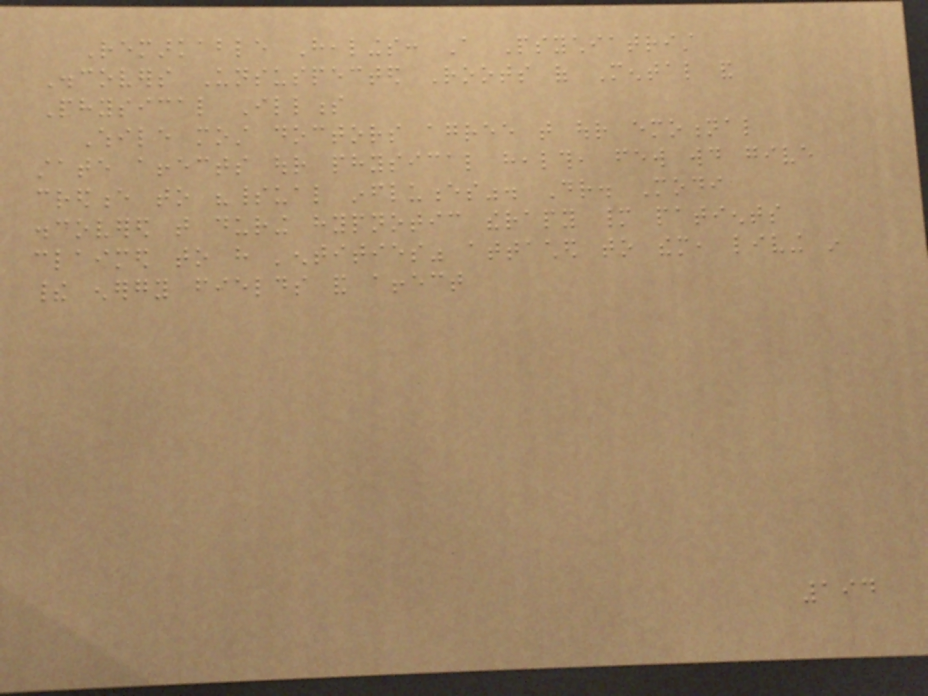Remarkable Healings: A Psychiatrist
Discovers Unsuspected Roots of Mental and
Physical Illness
While most doctors agree that our emotional
state affects our physical health, few would give
credence to "spiritual influences". Dr. Modi
discovered that during hypnotic therapy many patients
claimed to have 'entities" attached to them, living in
their energy fields and affect
194
